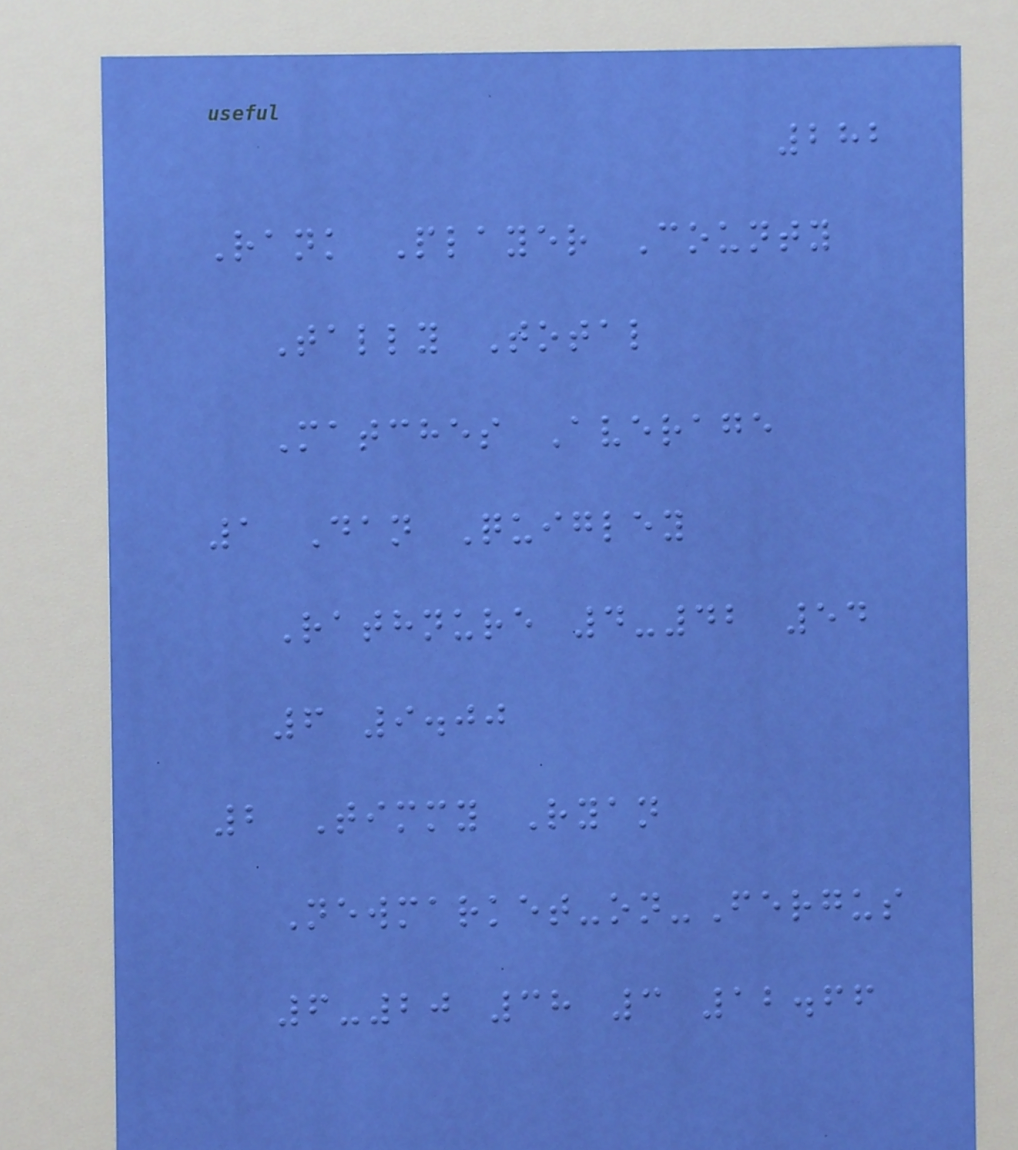282
Rank Player County
Tally Total
Matches Average
1 Dan Quigley
Rathnure 4-42 54
6 9.00
2 Timmy Ryan
Newmarket-on-Fergus
6-20 38 3 12.66
